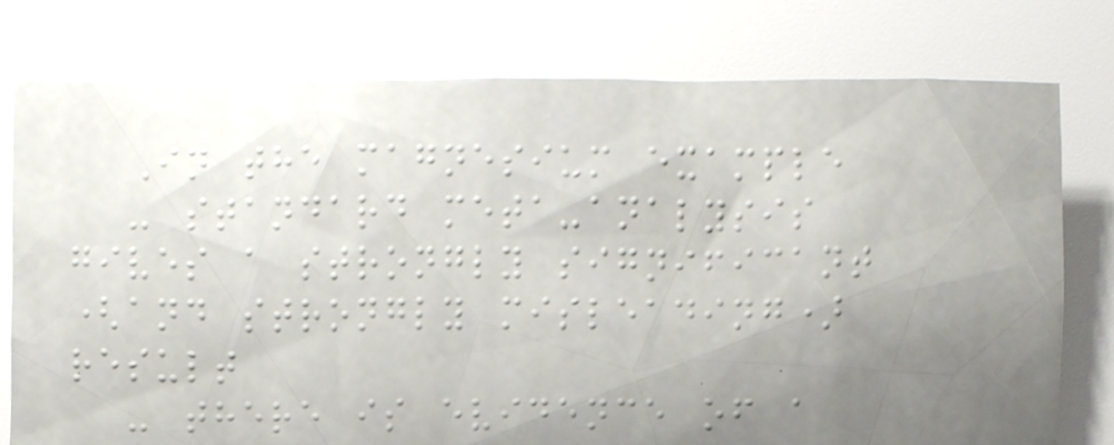In the magnesium example
- standard meta-analysis
gives a strongly significant
(and strongly misleading)
result
- there is evidence of a
